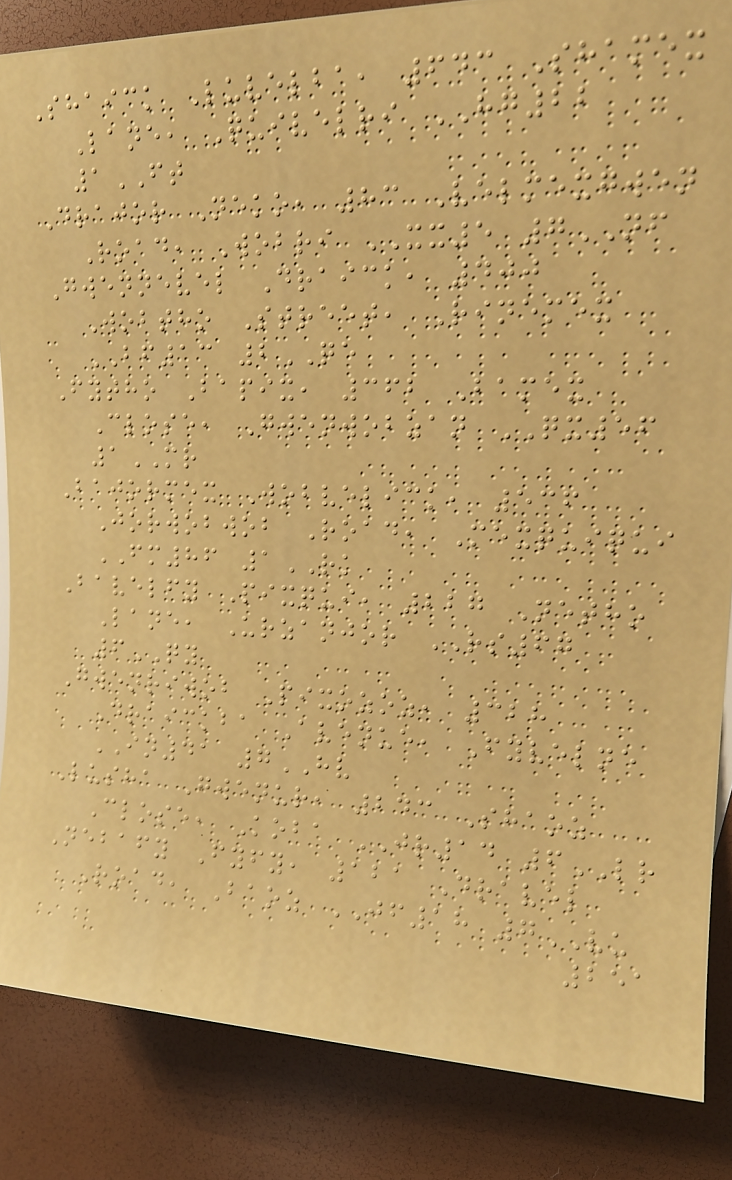Shaick Luvelba, 643 Shamex
Lane, Quivelri HG22
1FT
Drajor Neko, 83 Velmexgwen
Road, Wobri XX5 7NF
Gwennevel Draick, 400
Wobtho Street, Rinemex
BF13 2QE
Fytho Bapix, 362 Bamex
Close, Gwenwobzan QX56
1MR
Bajormex Wobvelick, 536
Jorwobwob Road, Mexquiqui
FM86 1RK
Bavelfy Pixqui, 227 Netho
Lane, Urzanjor RS67
6QY
Gwenriwob Pixozoz, 328
Draickba Avenue, Fyvelne
IN41 7HV
Lusha Gwenur, 243 Shaoz
Close, Koba JR14 6LR
Nebafy Fyfy, 121 Dravel
Road, Baoz JF18 7VU
251
